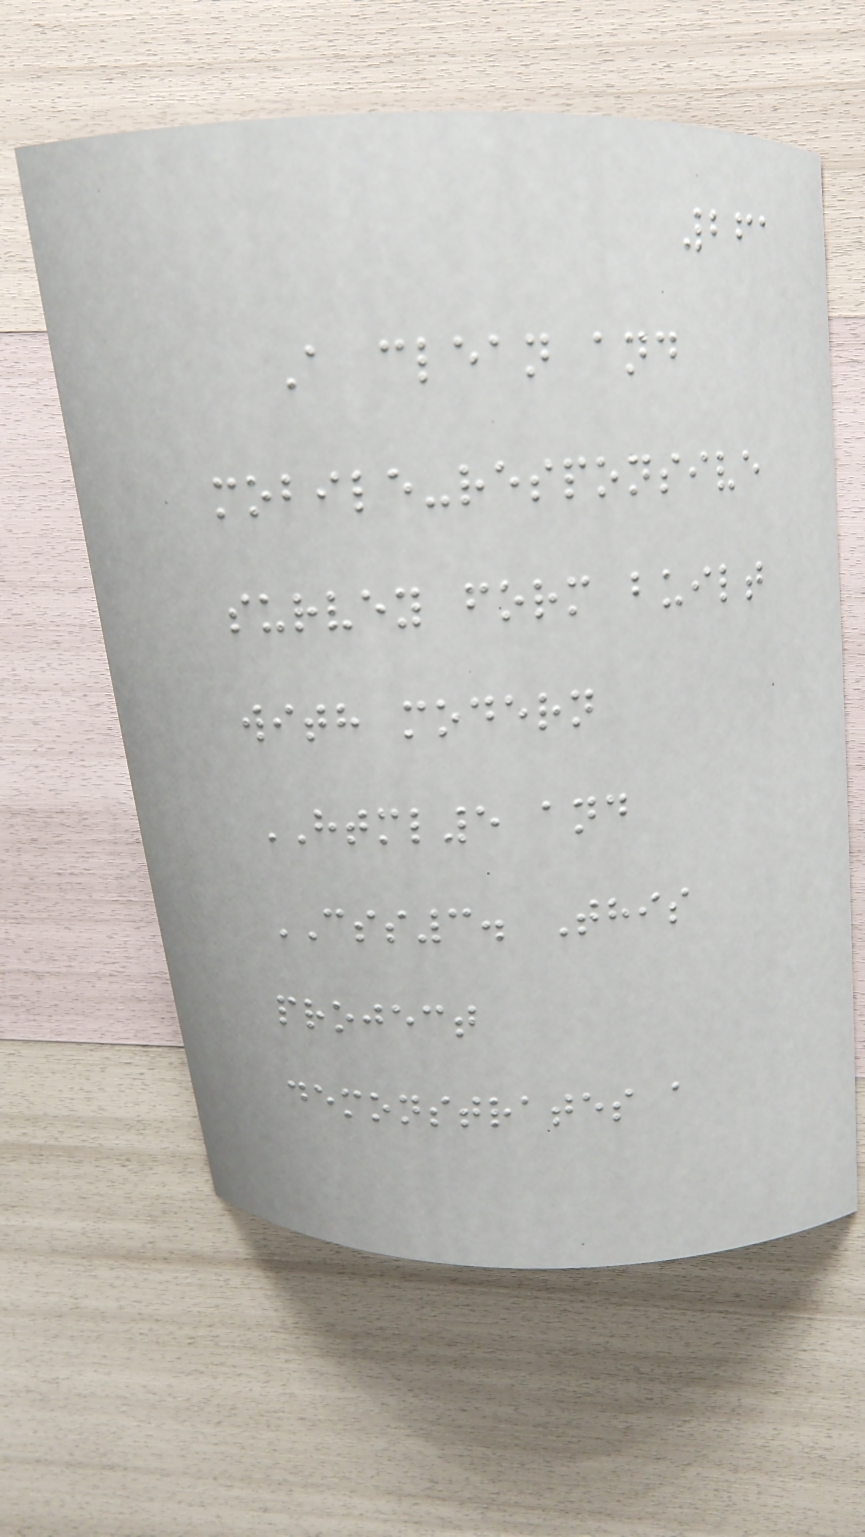261
A clean and
mobile-responsive
survey form built
with modern
HTML5 and
CSS3. This
project
demonstrates a
